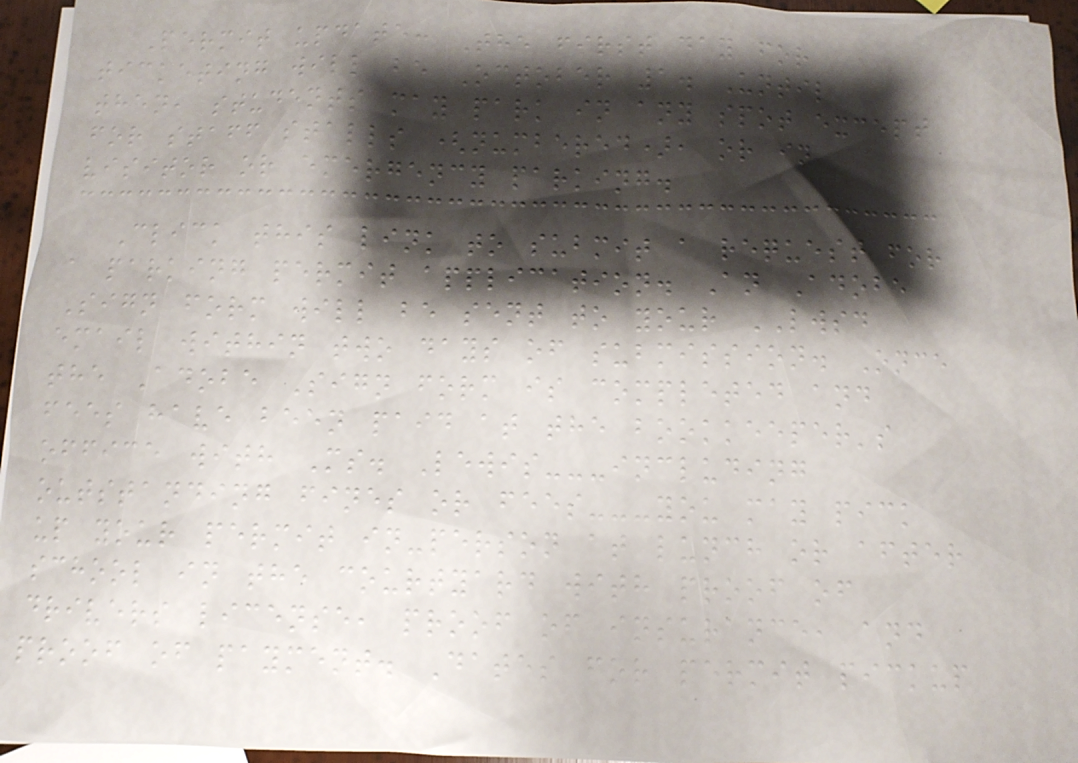Permit update: The first day for
ticketing will be October 1. Until
then, students may park in any spot except
for staff stalls (numbered), or in
visitor or emergency parking.
Click this link to submit a request for
a parking permit application. An Adobe
Sign form will be sent to your LWSD
email within two days of submission. Once
the Adobe Sign form is completed and
fees have been paid at the bookkeeper's
office with Ms. Lewis---including
outstanding fines or fees---you may pick
up your permit in-person at lunch or after
school in the courtyard with proof of
drivers license, proof of insurance, and
proof of payment. Dates for permit pickup
